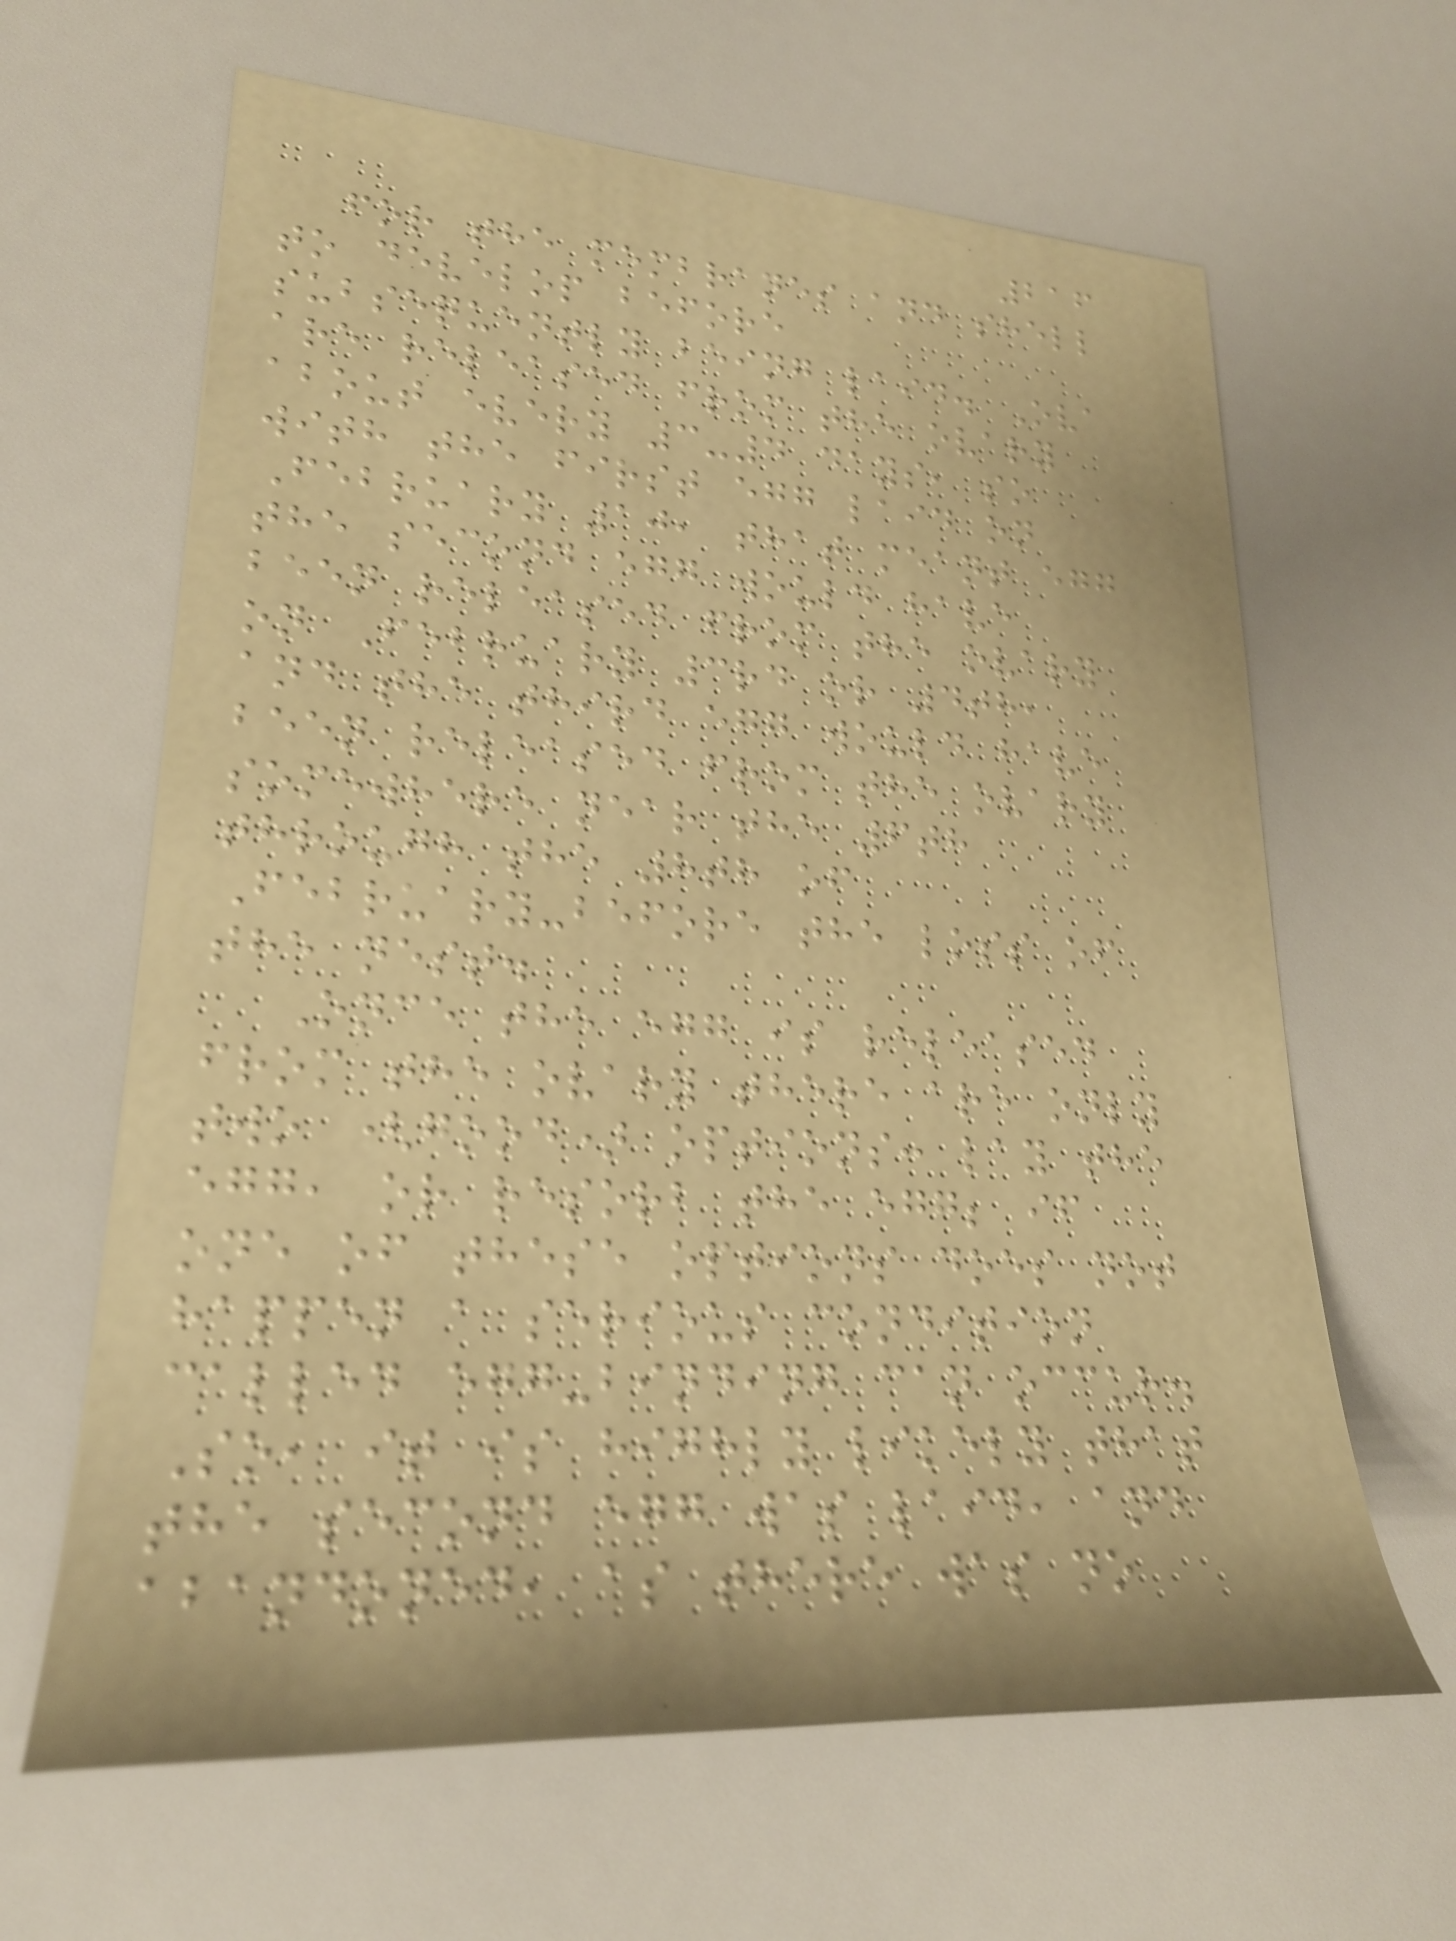216
for the membranes and shell
to develop before
subsequently being laid. Ova
are released from the ovary
about every 3-4 days, so
with the first egg laid on
February 10, that meant egg
the second egg would have
been released from the ovary
on February 3rd or 4th,
and the third egg would have
been released from the ovary
somewhere near the 6th
through the 8th of
February-before the loss of
the nest.
Once the egg is released
from the ovary there are only
two (good) options: lay the
egg, or resorb the egg; if
one of these options does not
happen a serious condition
called egg-binding can occur.
So, it is highly likely that
the second egg was laid, and
abandoned, as there was no
